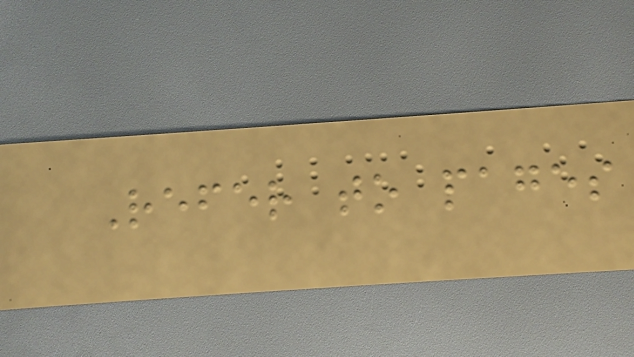Refer to pages
